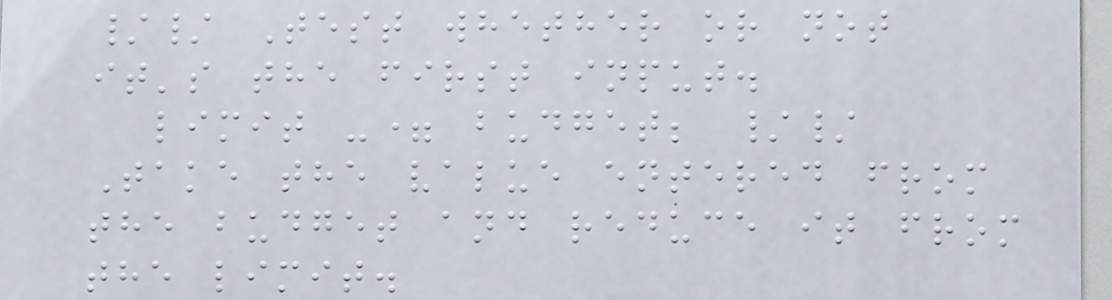// Test whether or not
it's the first input.
limit -= budget; //
Take the value entered from
the budget and reduce it from
the limit.
